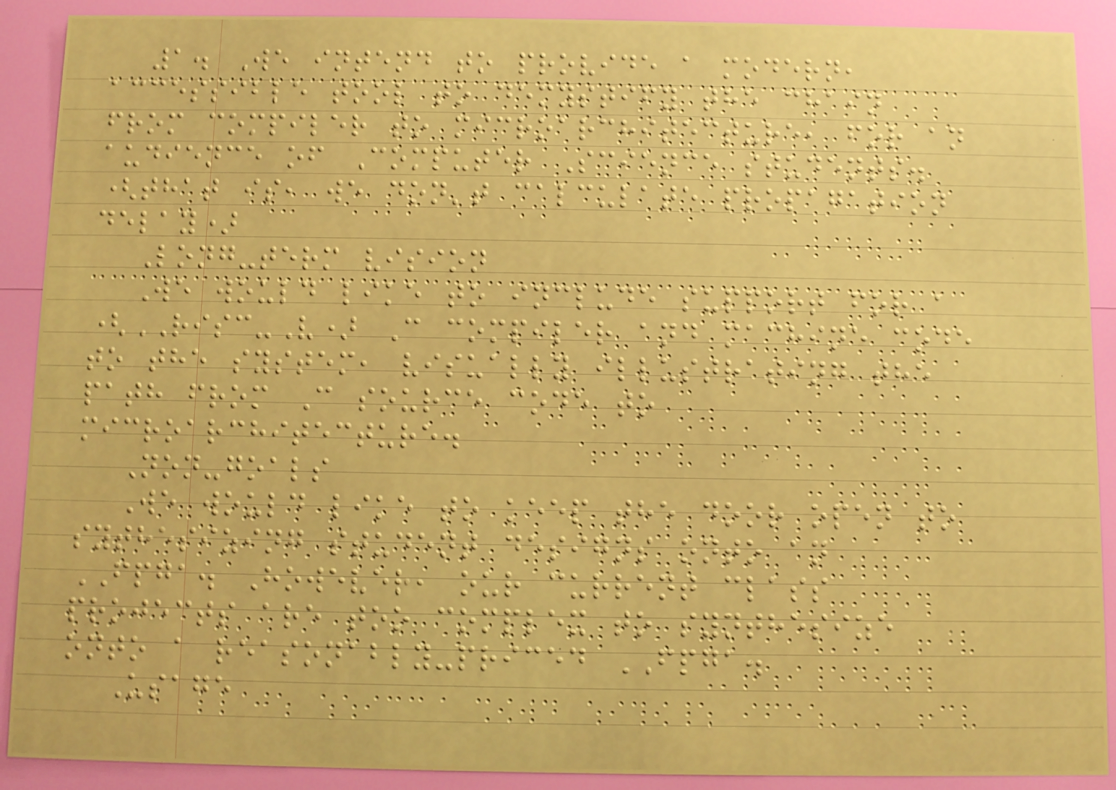1. We intend to provide a modern,
accessible tool to demystify the chain
from compiler to microarchitecture, for an
audience of Computer Science students.
(that is, we don't calculate propagation
delay)
Long-term vision
We would like to include support for a
(RISC-V) C compiler and machine code
to the system, visually illustrating the
path from C source code to
microarchitecture.
Non-goals
We would like to keep the door open to
sythesizing student designs onto an
FPGA. However, our current class
projects are too complex to synthesize
onto a reasonably-priced FPGA.
Usage
